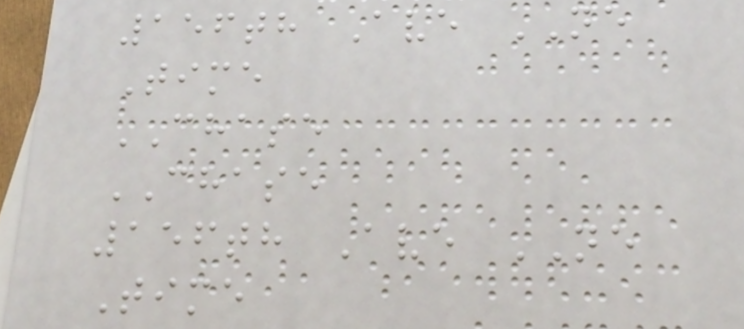156th Ave NE
Time
CHASE
CHASE
156th Ave NE
Time
